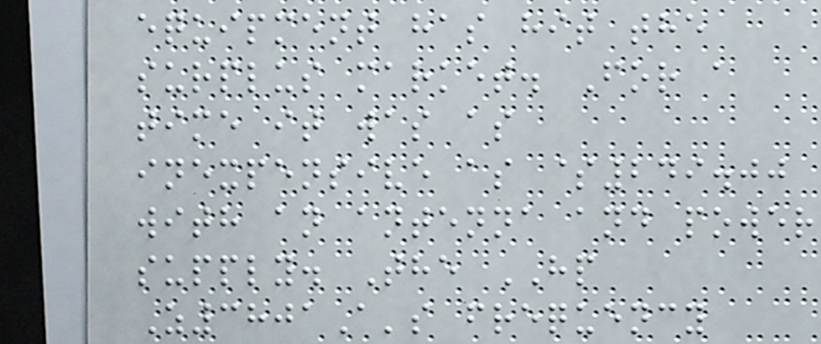equipment has hit the
surplus market. For a
time it was as
inexpensive as $249.00
with an antenna and power
supply. The HP
Z3801A's frequency
